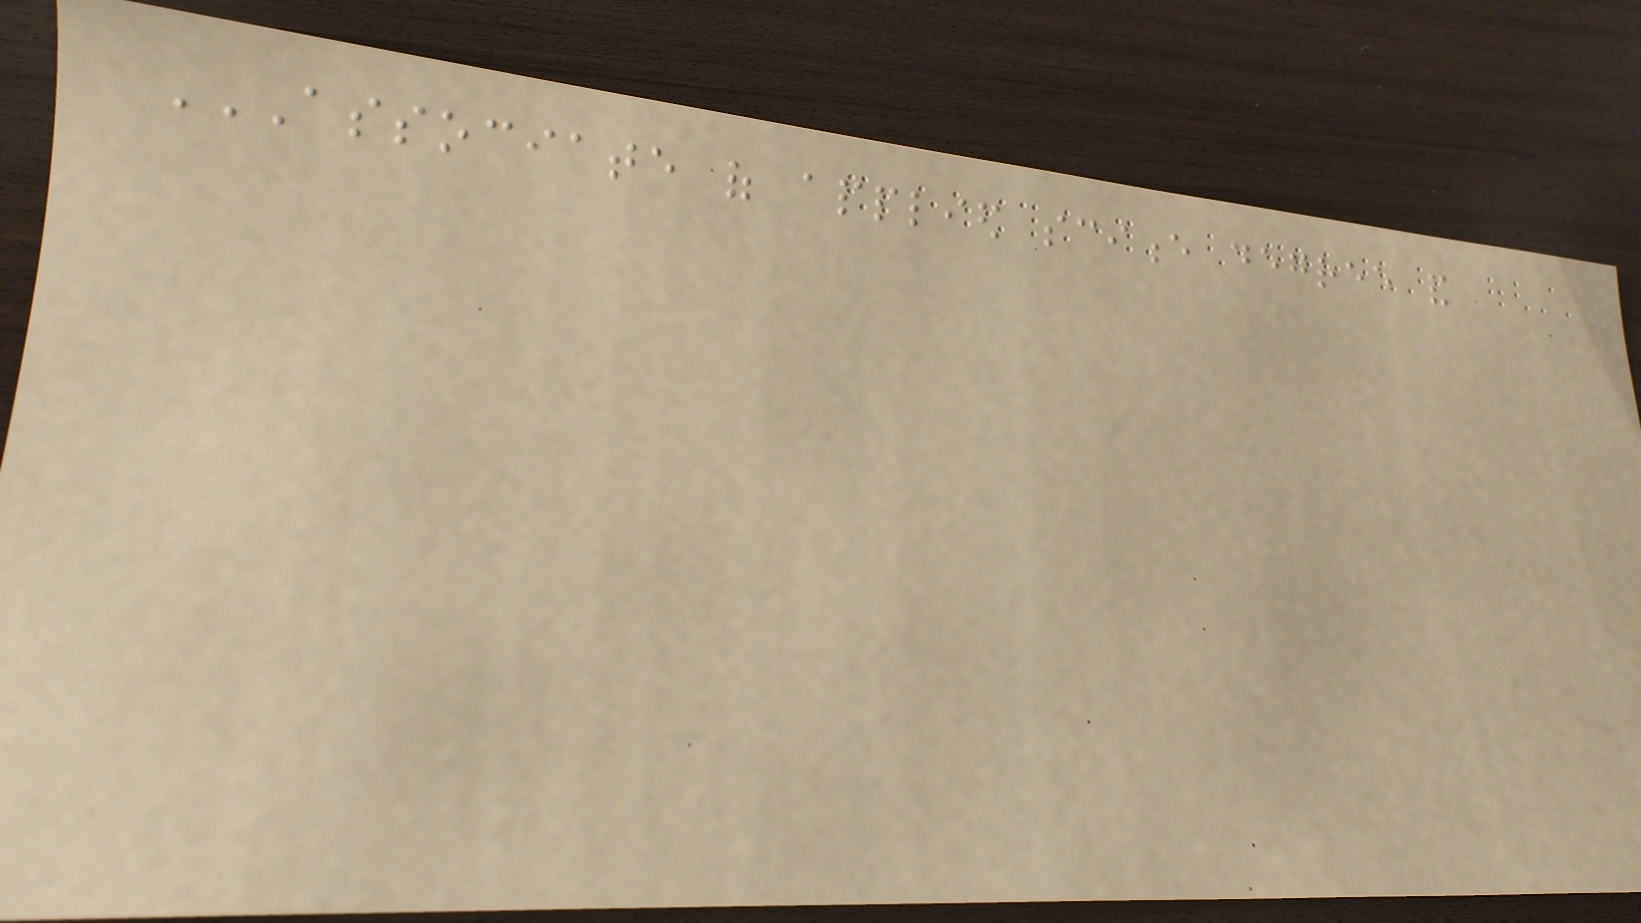ASSOCIATE OF APPLIED SCIENCE DEGREE AND
